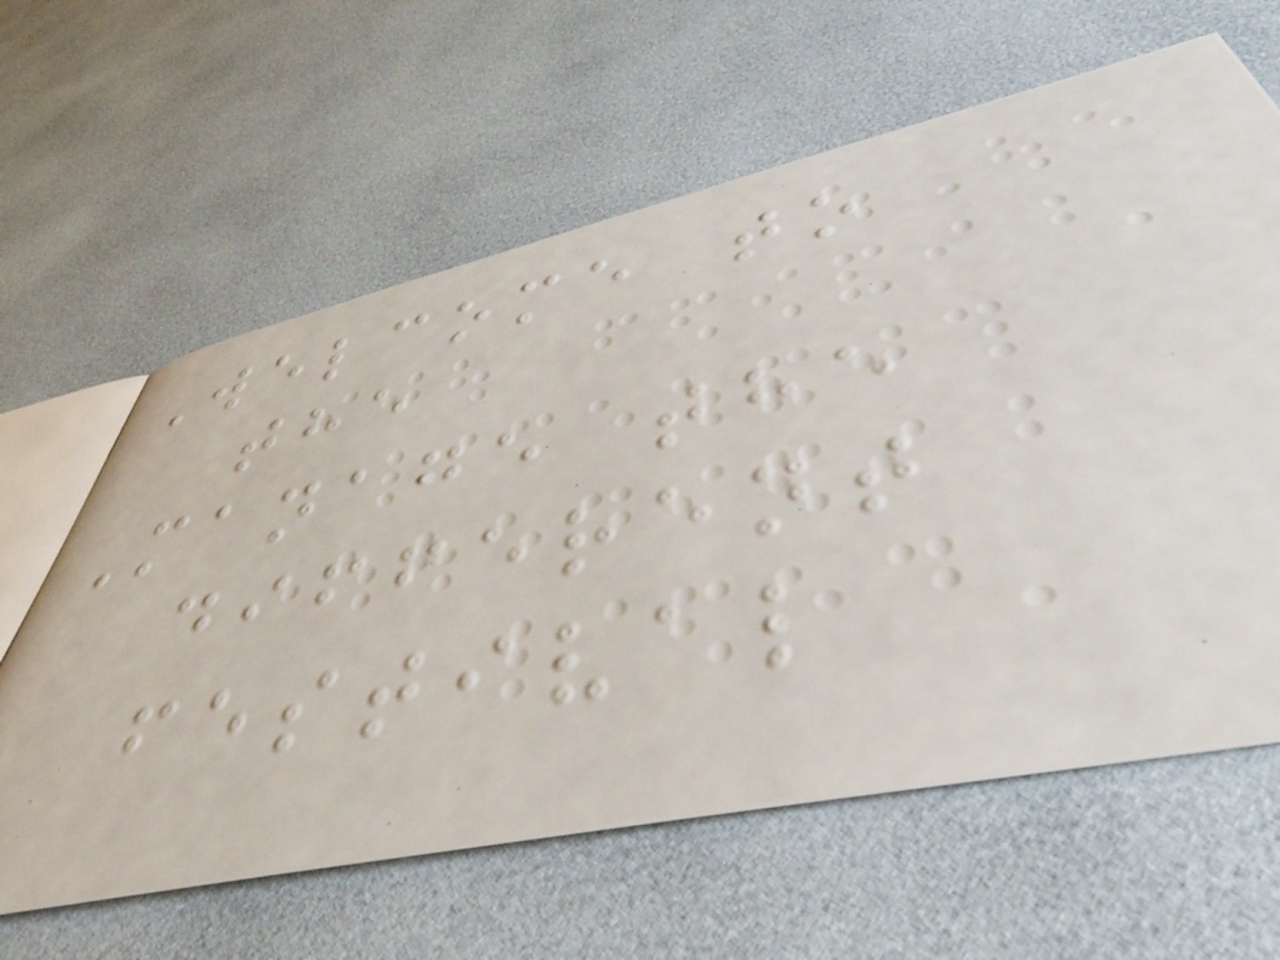Welcome to
the
Manage the
different
festival
